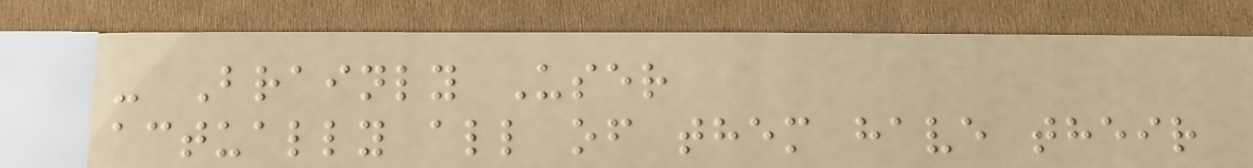- Brainly User
actually all of them have their
